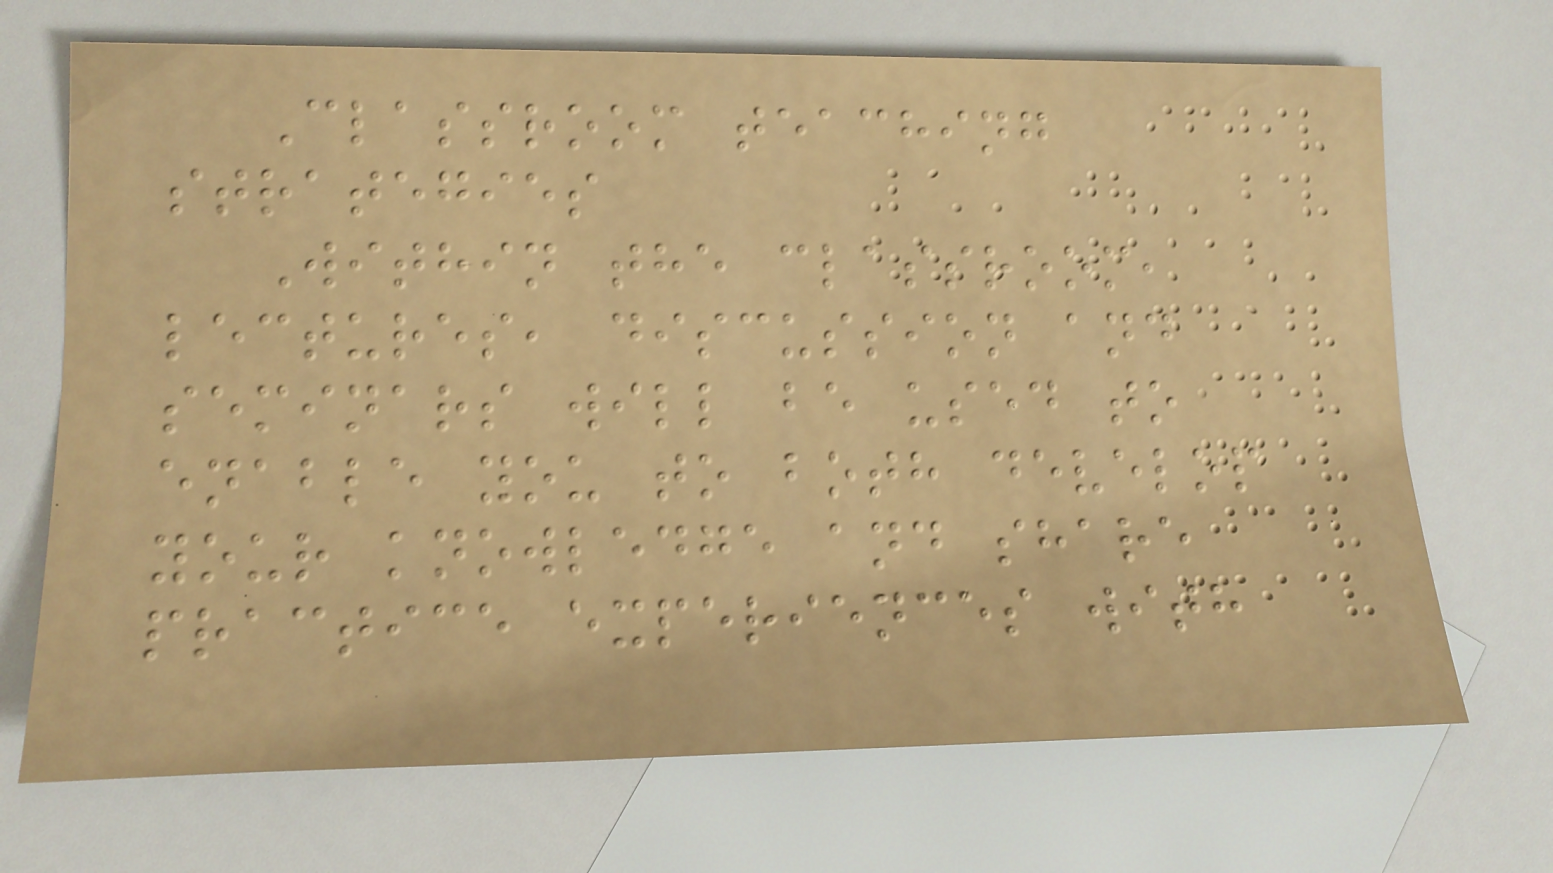Classroom teaching
strategies
Within the classroom,
lectures, discussion and
seminars will be used to
enable you to both develop
your knowledge and share
practice experiences with
